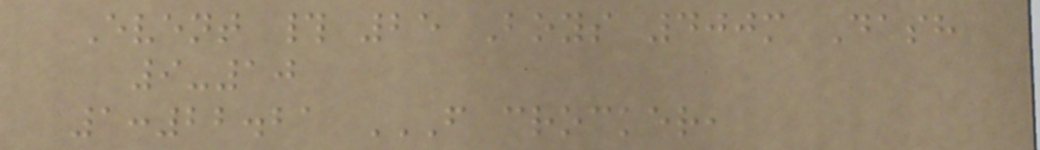Event # 25 Boys 400m Dash
9-10
1:22.21 F CROCKER,
